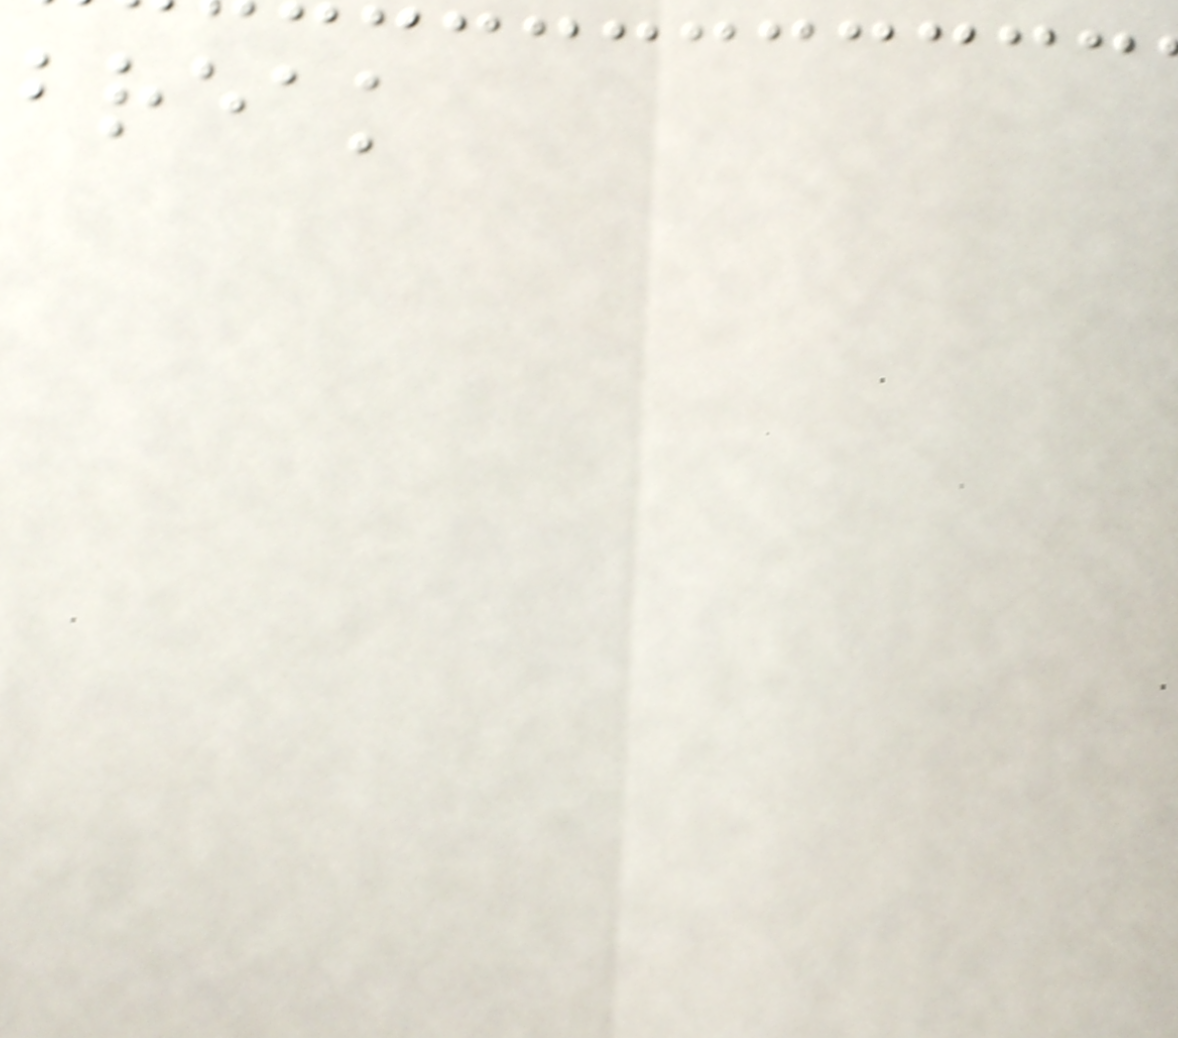break
